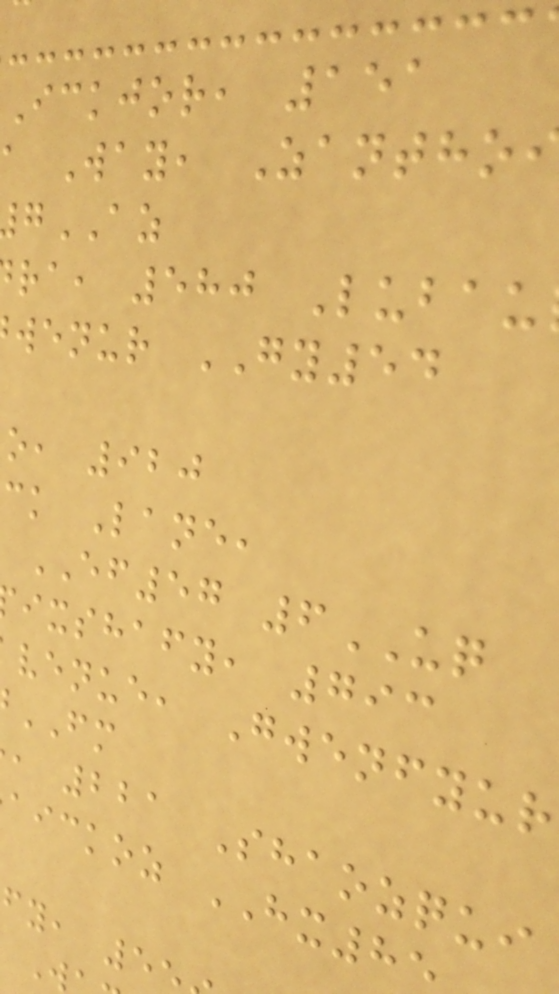Ickjor, 151
a Way, Zantho
AZ
ra, 580 Lubau
wenur GY54
o, 920
ck Lane,
EF57 6UQ
ixshafy, 793
venue, Gwenfyur
FM
, 221 Shaozqui
aickoz HX8
fy, 5
